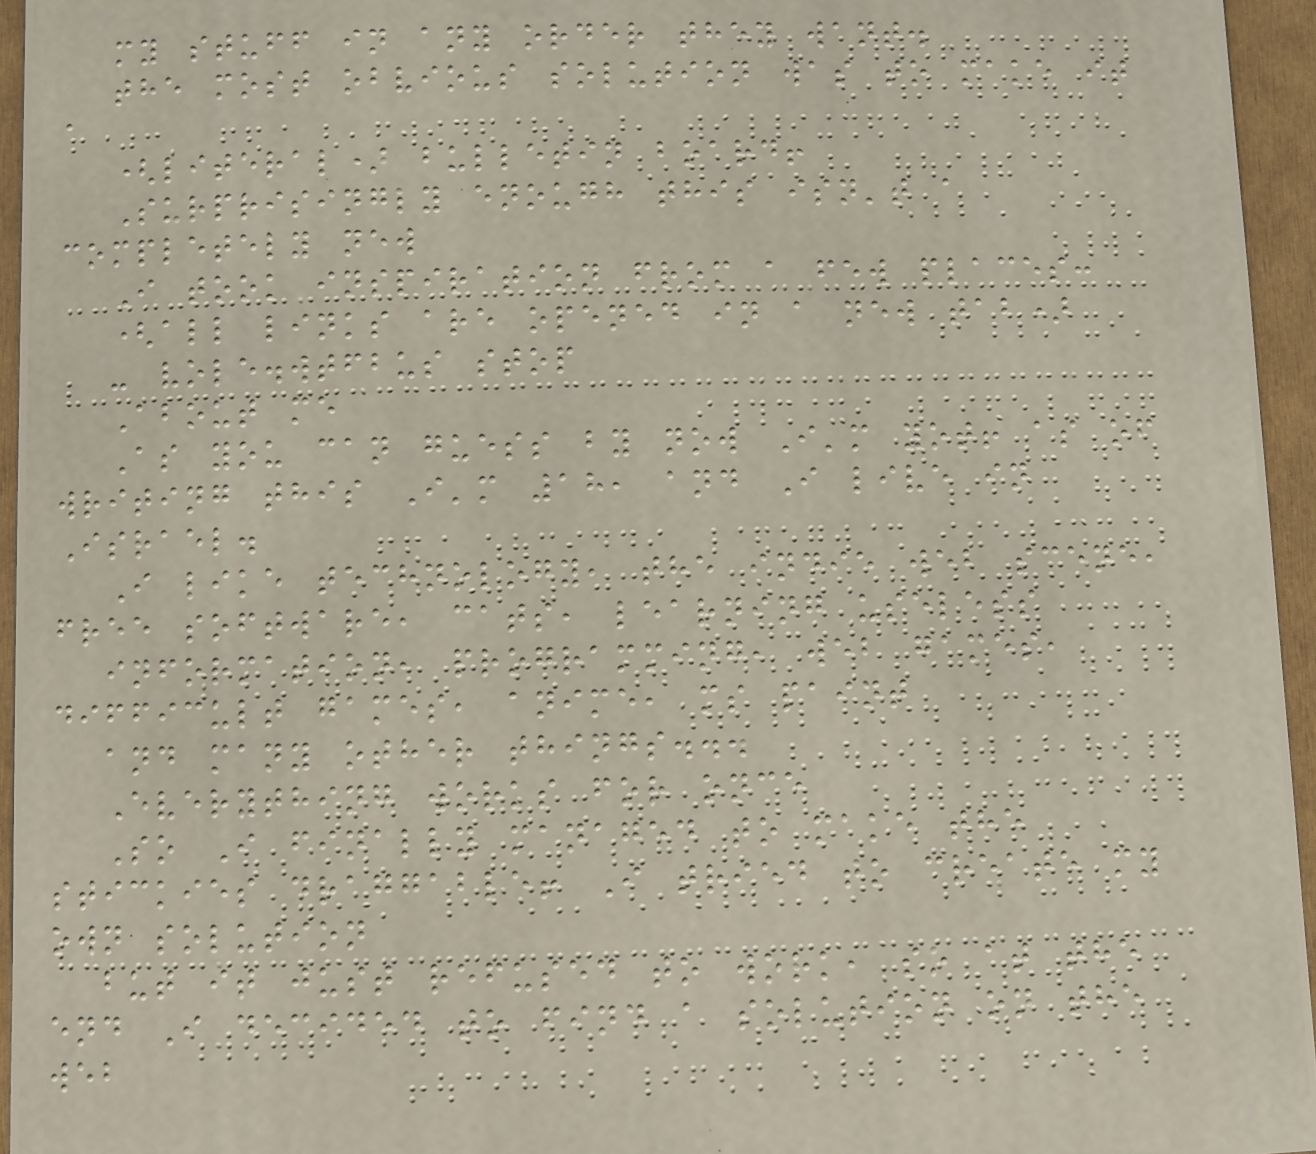my stuff in any order they want.
the most obvious solution was to make it
a
(literal) bulletin board!
Surprisingly enough this isn't a
completely new
I took inspiration from a few places:
(all links are opened in a new tab)
- vole.wtfbus stop
About me
As you can guess by now I'm yot! as of
writing this I'm 18, and I live in
Israel.
I like technology, the indie web scene,
free software, cats, learning useless
information, programming, web games,
difficult games, anime, ms paint
and many other things...
Everything works for once
So I finally managed to make the
stickies draggable! I tried to create my
own solution
but it just refused to work, so at the
end I decided to find a solution on the
web
